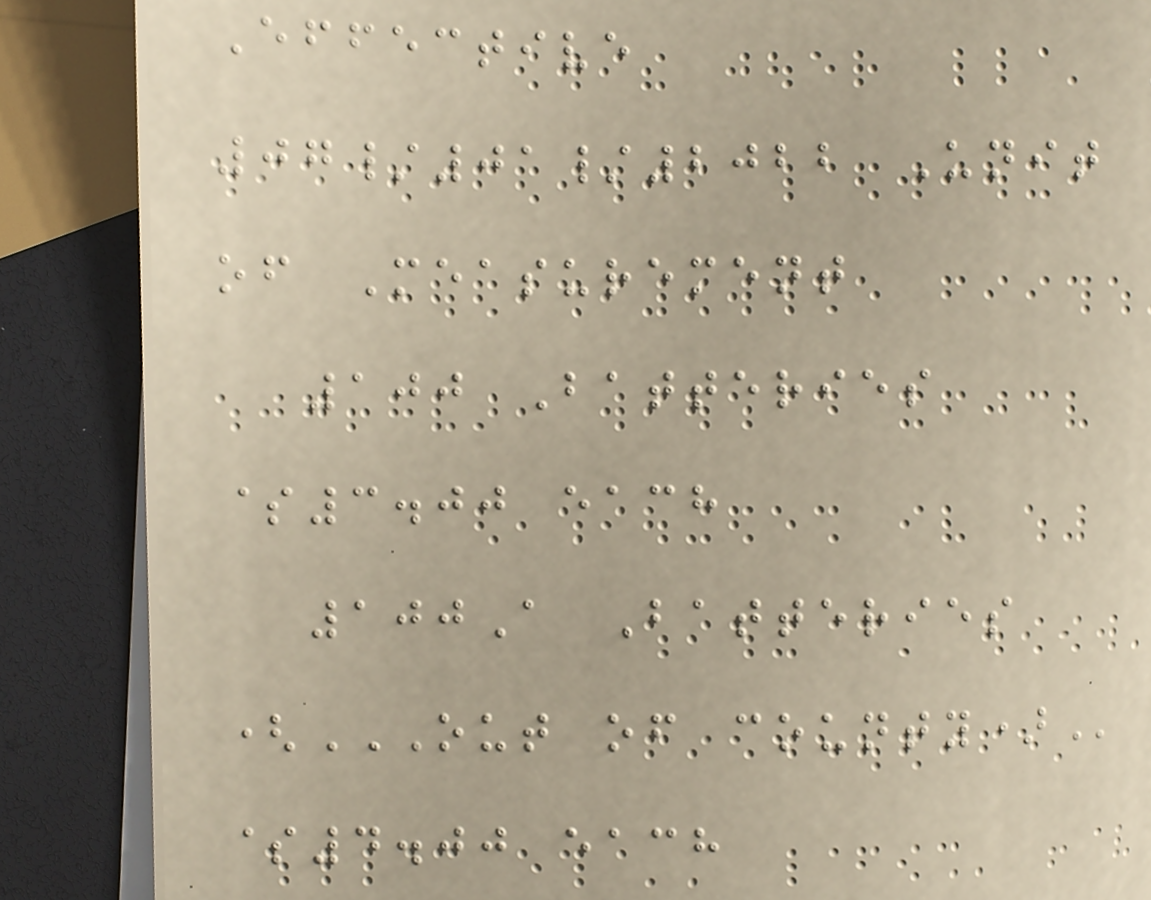Effective
07/01/2022 Unit
of Measurement
100 Batteries
$3.00 each
100A Batteries
(OUT OF COUNTY)
$4.00 each
